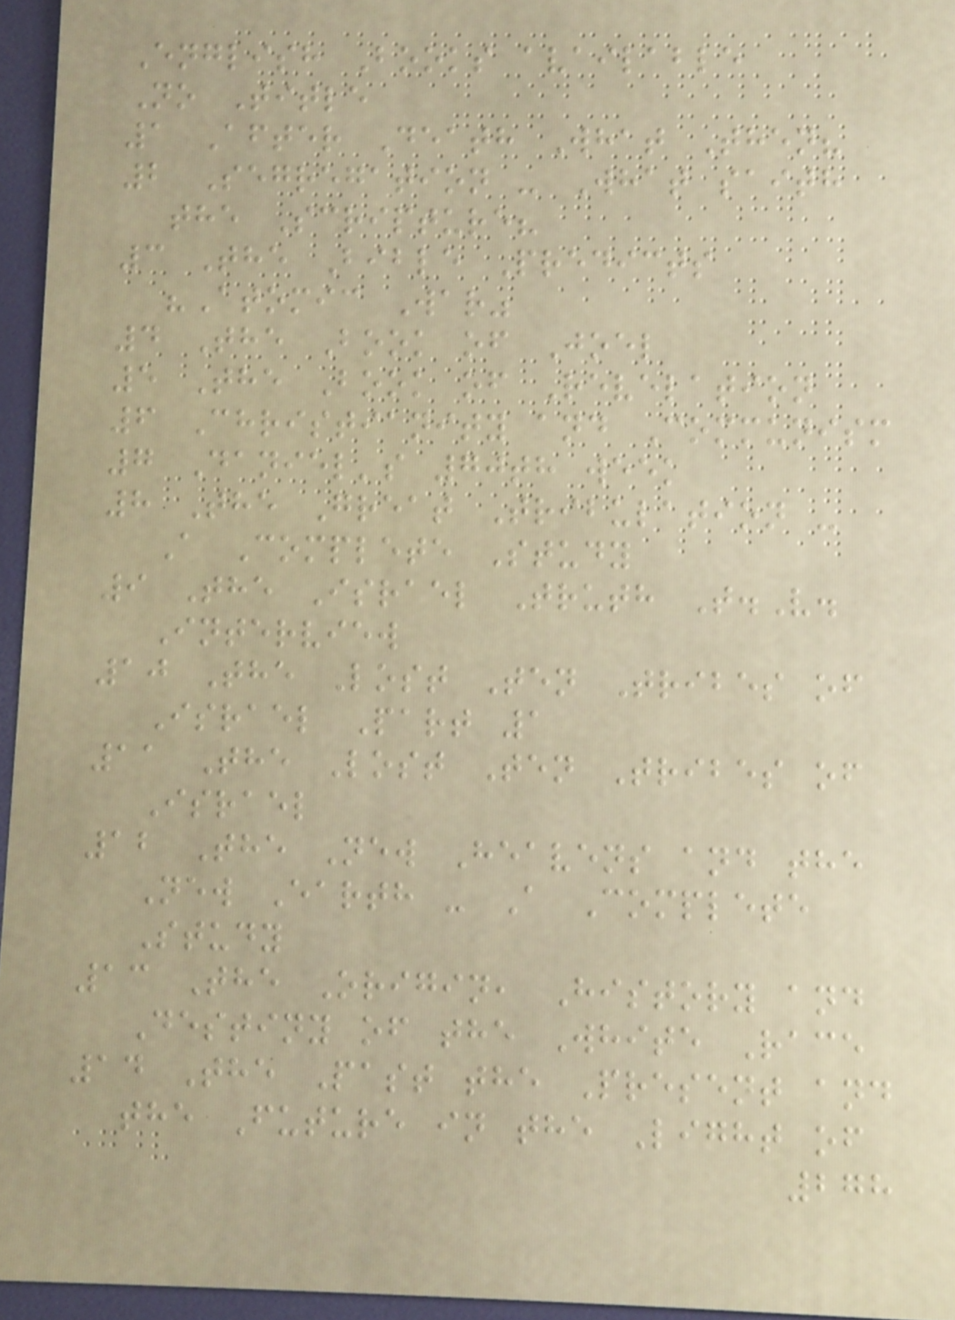English Books available
No Title
1 After Death What Then?
2 Segregation - What saith
the Scripture?
3 The Bible Predicts
"Atomic War"
4 The Book of Joel
5 The Book of Revelation
6 Christianity and Communism
7 Daniel's 70th week
8 The Great Tribulation -
A Complete Study
9 The Israel Truth T.V.
Interview
10 The Lost Ten Tribes of
Israel Part 1
11 The Lost Ten Tribes of
Israel
12 The New Heavens and the
New Earth - A Complete
Study
13 The Origin, History and
Destiny of the White Race
14 The Past the Present and
the Future in the Light of
278
